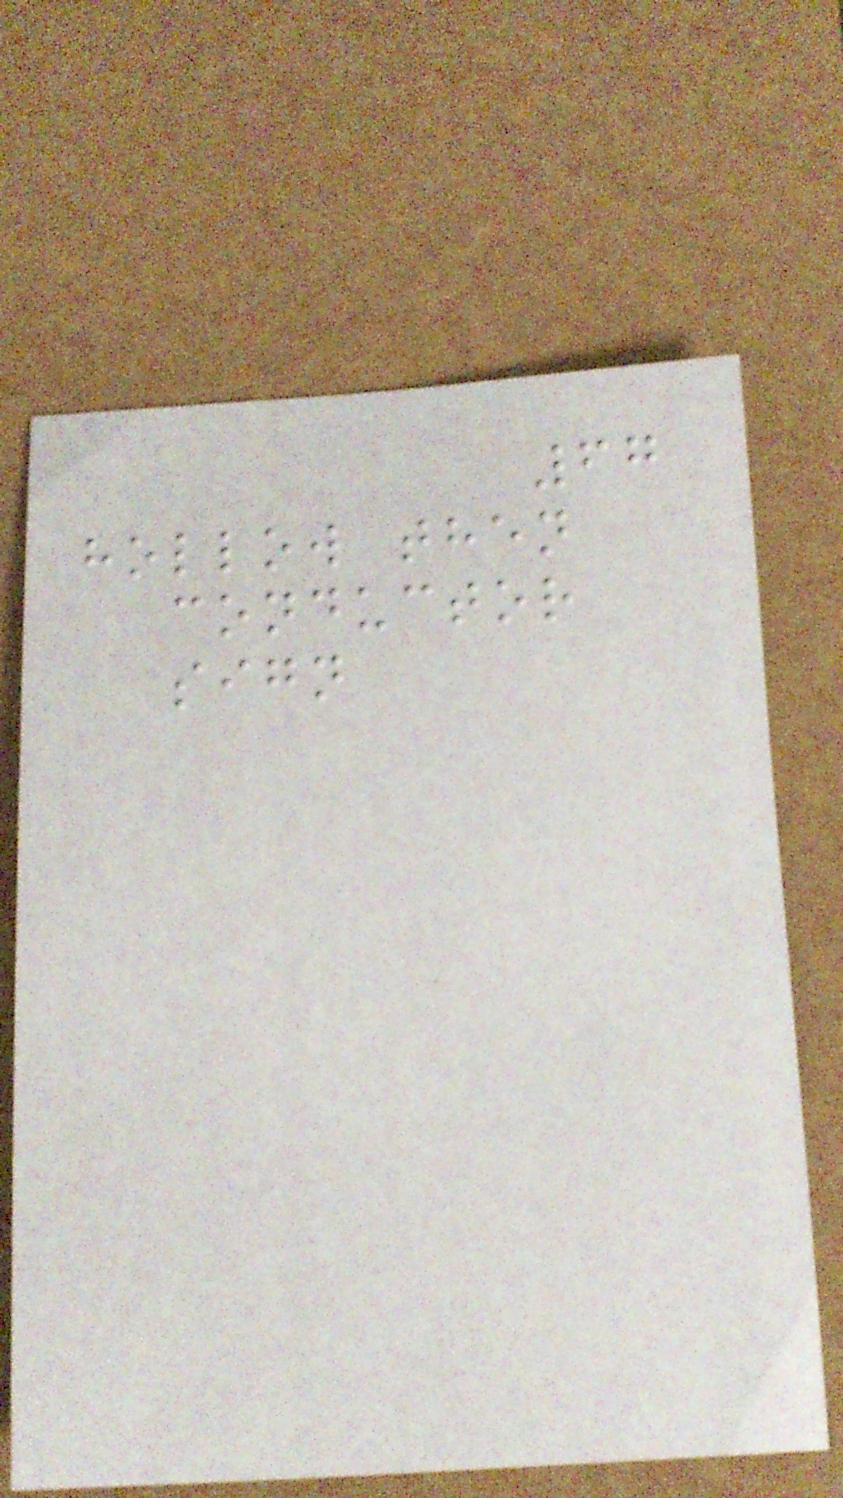67
hollow then
conductor
sign
